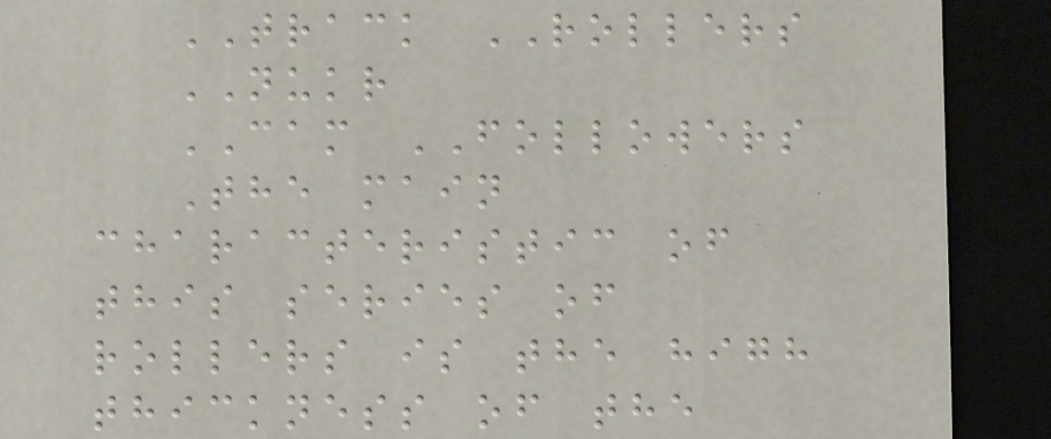TRACK ROLLERS
NUKR
CAM FOLLOWERS
The main
characteristic of
this series of
rollers is the high
thickness of the
